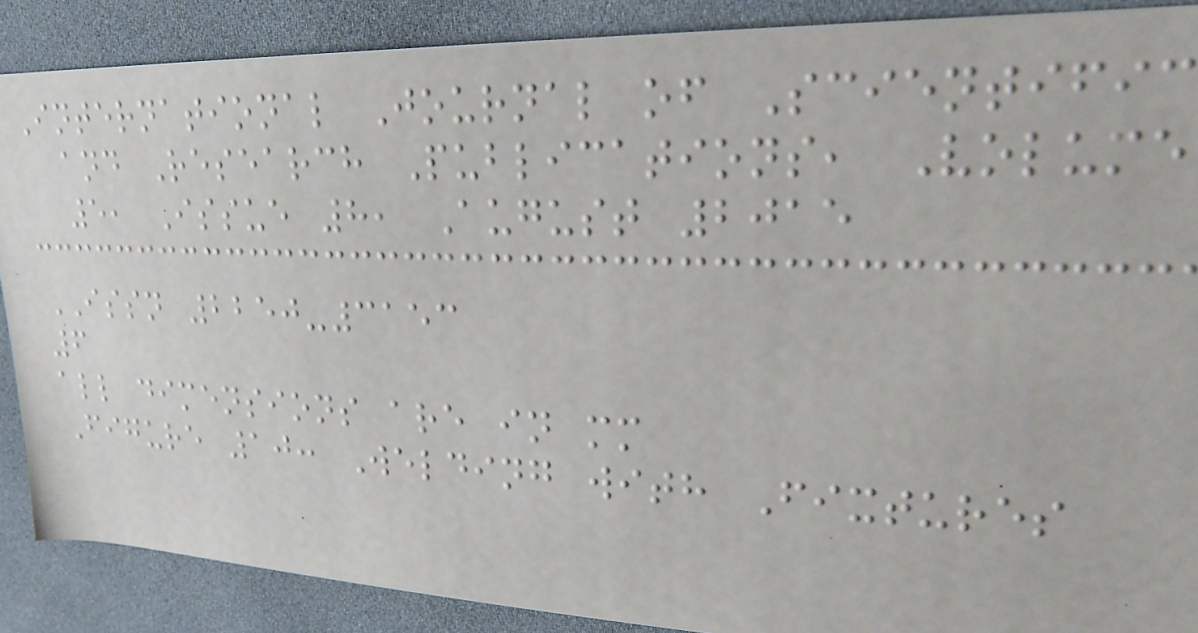International Journal of Scientific
and Research Publications, Volume
5, Issue 8, August 2015
ISSN 2250-3153
6
all dimensions are in mm
Figure 10: Welding with Fixtures
